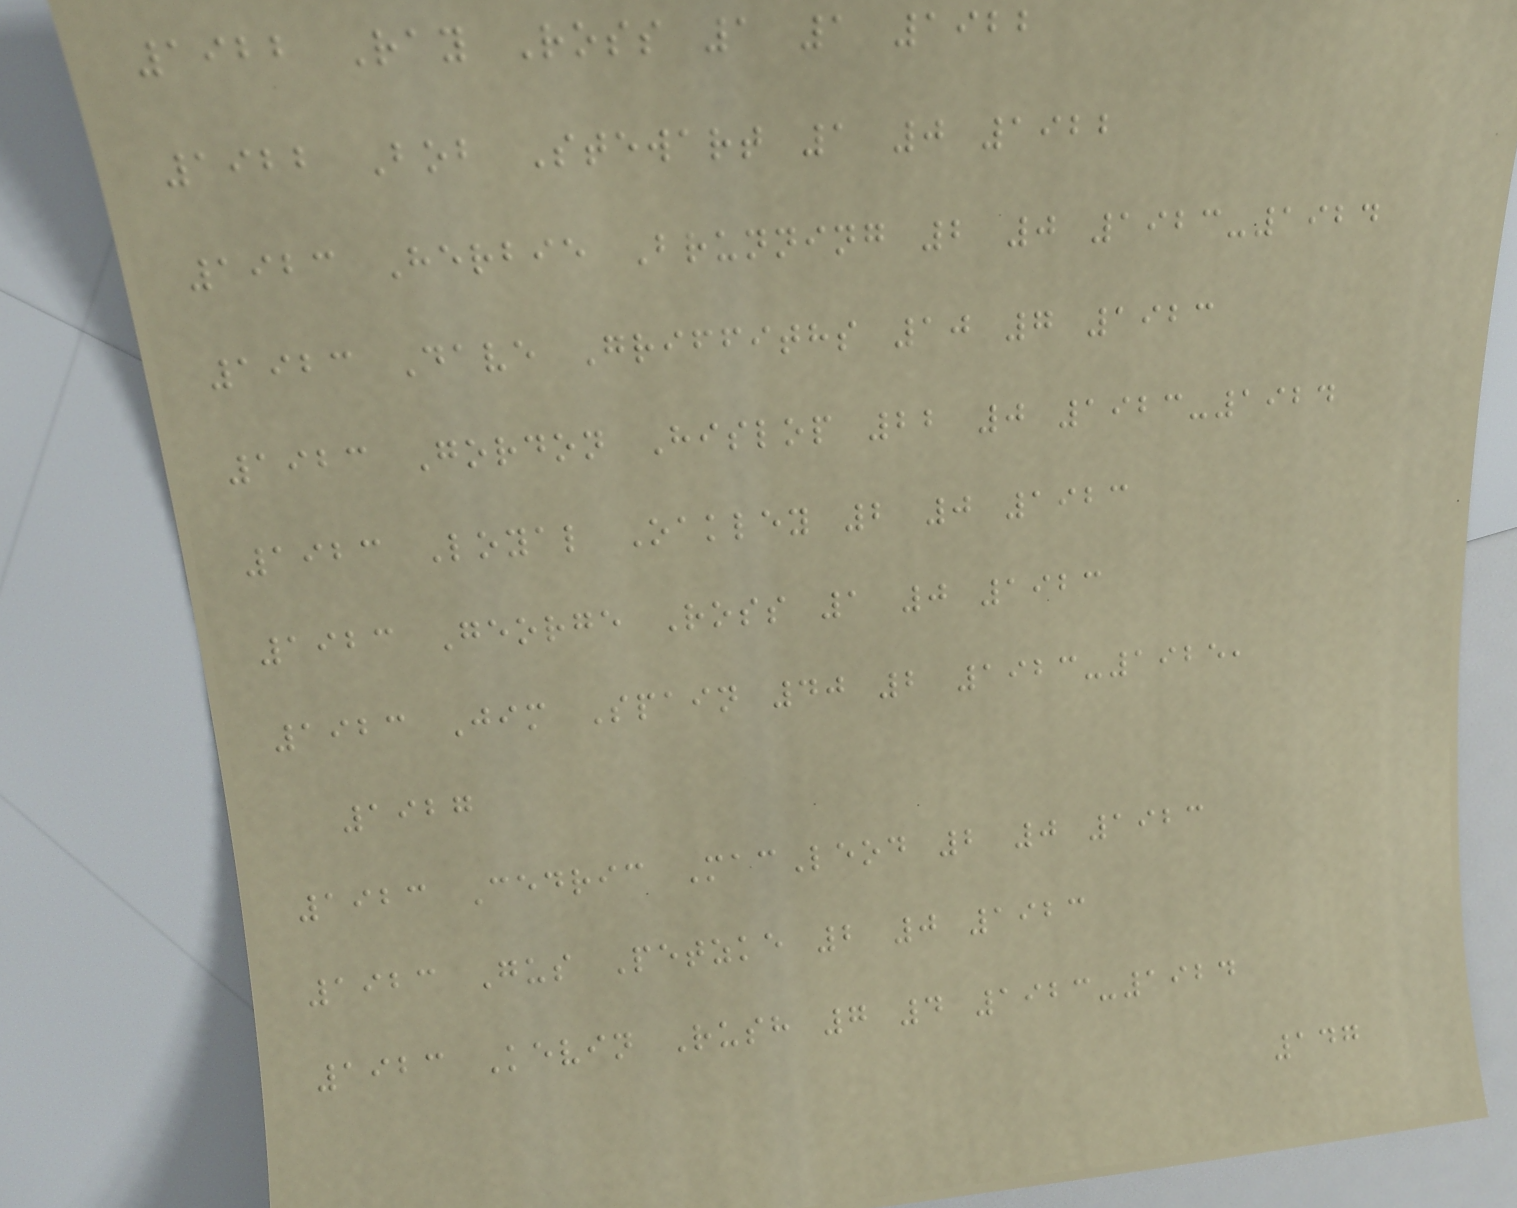1922 Ray Ross 1 1 1922
1922 Bob Stewart 1 0 1922
1923 Herbie Brunning 2 0 1923-1924
1923 Dave Griffiths 10 7 1923
1923 Gordon Hislop 22 0 1923-1924
1923 Loyal Oakley 2 0 1923
1923 George Ross 1 0 1923
1923 Jim Spain 40 2 1923-1925,
1927
1923 Cedric MacLeod 2 0 1923
1923 Gus Petzke 2 0 1923
1923 Kevin Rush 7 4 1923-1924
147
